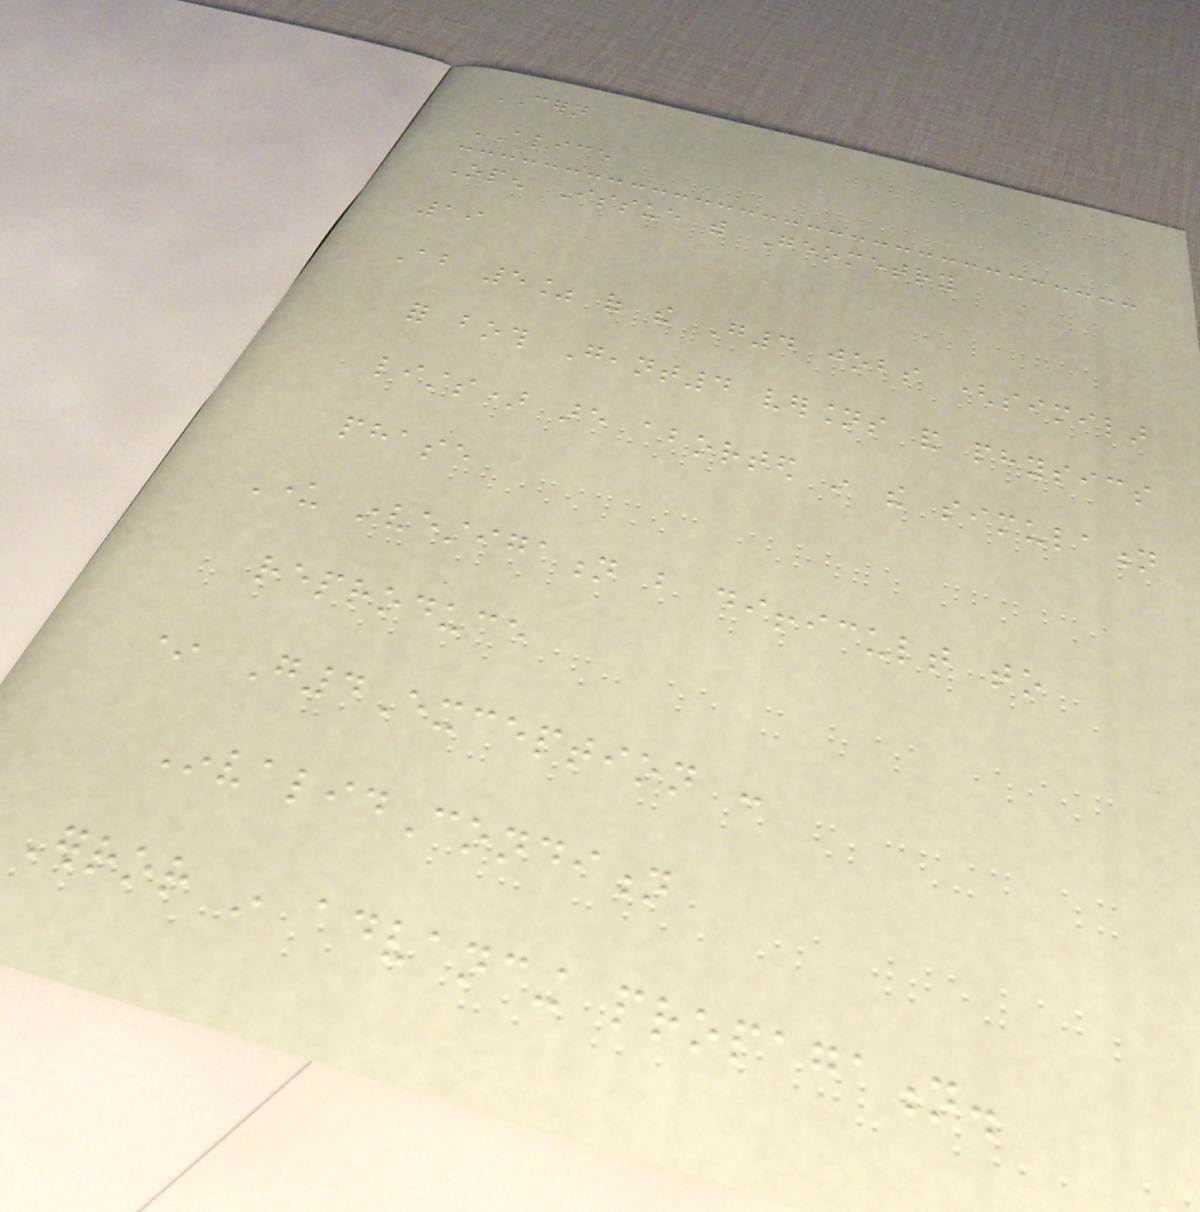CERN
ALICE
Open Issue with Geometry
19
About 5% of the G4 jobs (similar
for both Geant4 versions and physics
lists) are aborted in the simulation
phase
Under investigation but difficult to
reproduce
* G4Exception :
InvalidCondition
Error in advancing propagation.
